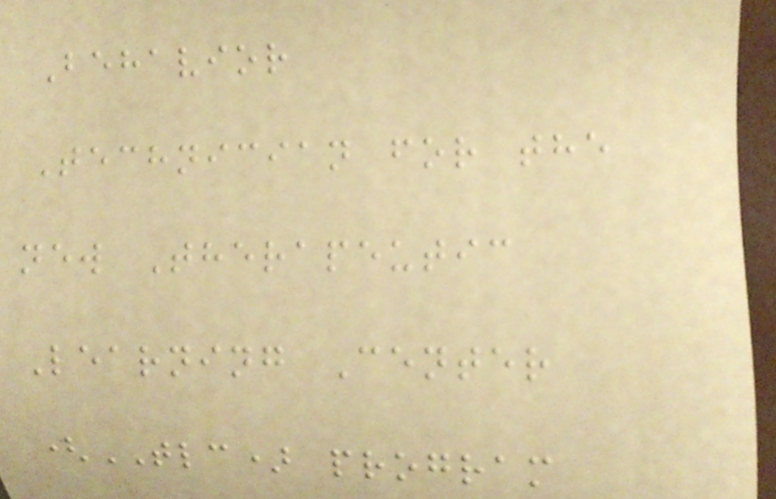Behavior
Technician for the
new Therapeutic
Learning Center
(TLC) program
